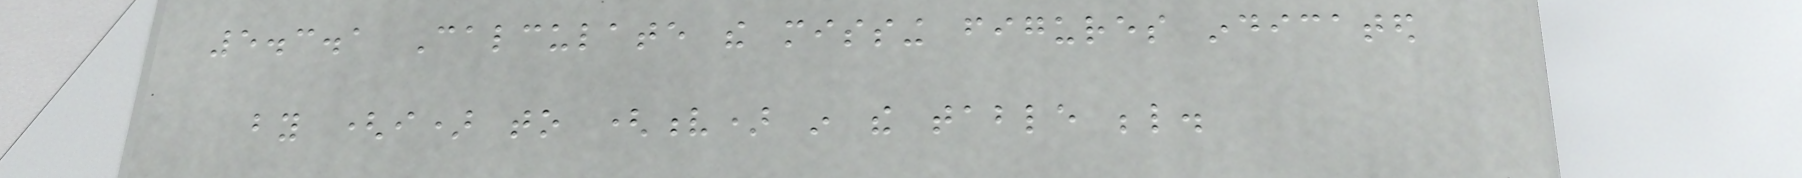5.3.1 Calculate the missing figures indicated
by (i) to (v) in the table below.
